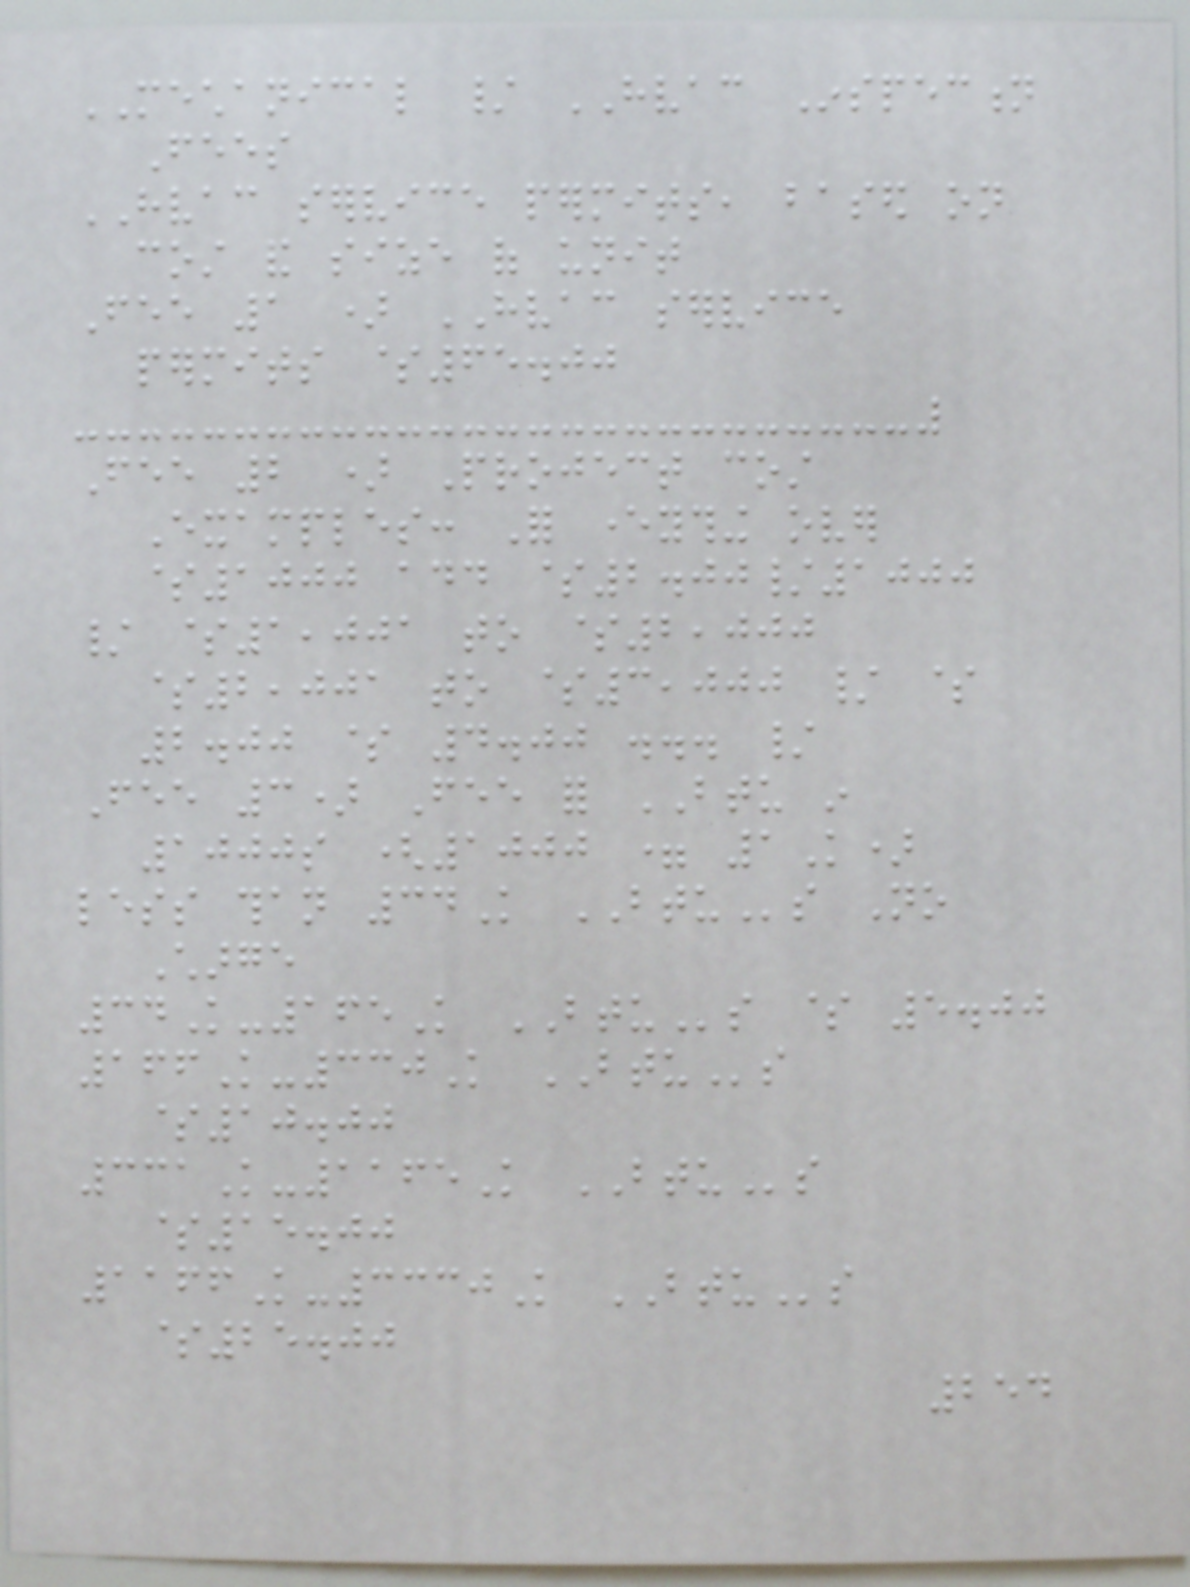MECHANICAL / HVAC Inspection
Fees
HVAC service permits, based on
cost and size of unit
Fee 1 ) HVAC service
permits $65.00
Fee 2 ) Project cost
Examples: For everything over
$1000 add $2.00/1000
/ $1,001 to $2,000
$2,001 to $3,000 / $
2.00 $ 4.00 ... /
Fee 3) Fee for BTU in
1000s (1000 = 1K)
less than 34K BTUs No
Charge
34K-165K BTUs $ 5.00
166K-330K BTUs
$10.00
331K-1165K BTUs
$15.00
1166K-3330K BTUs
$25.00
254
